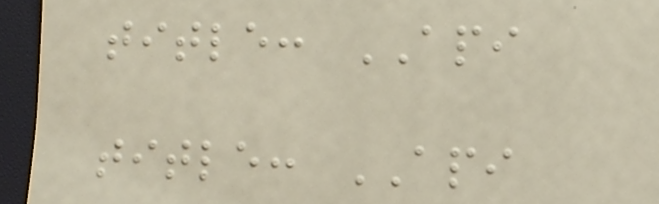title: API
title: API
